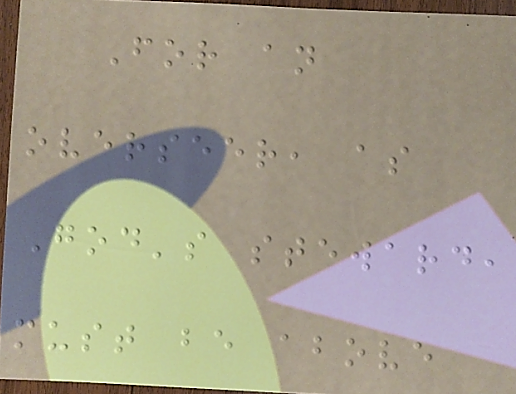For an
overseer, as
God's steward,
must be above
